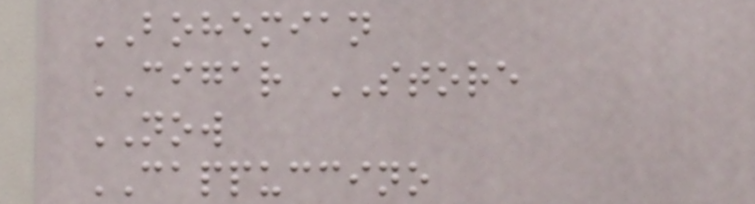BOHEMIAN
CIGAR STORE
NOW
CAPPUCCINO
